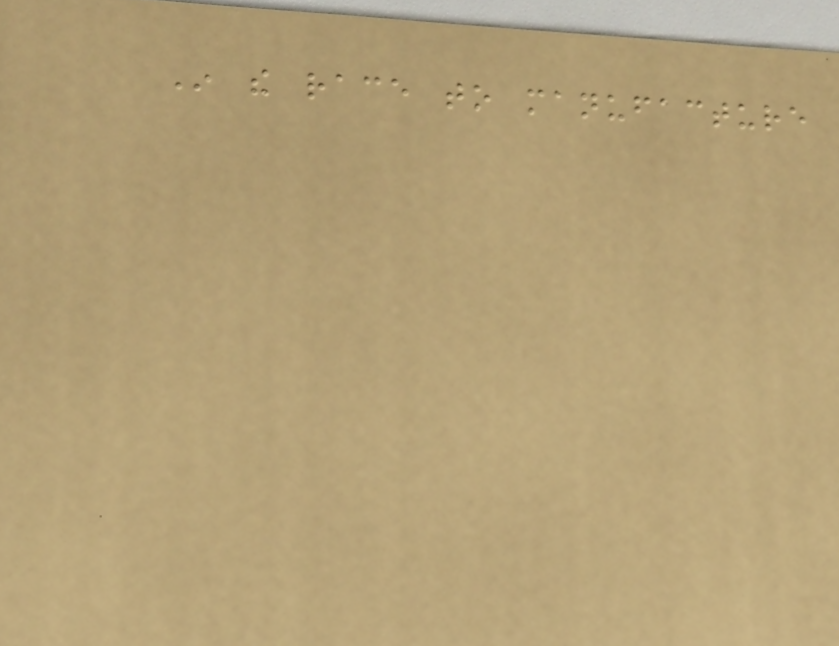In the race to manufacture
